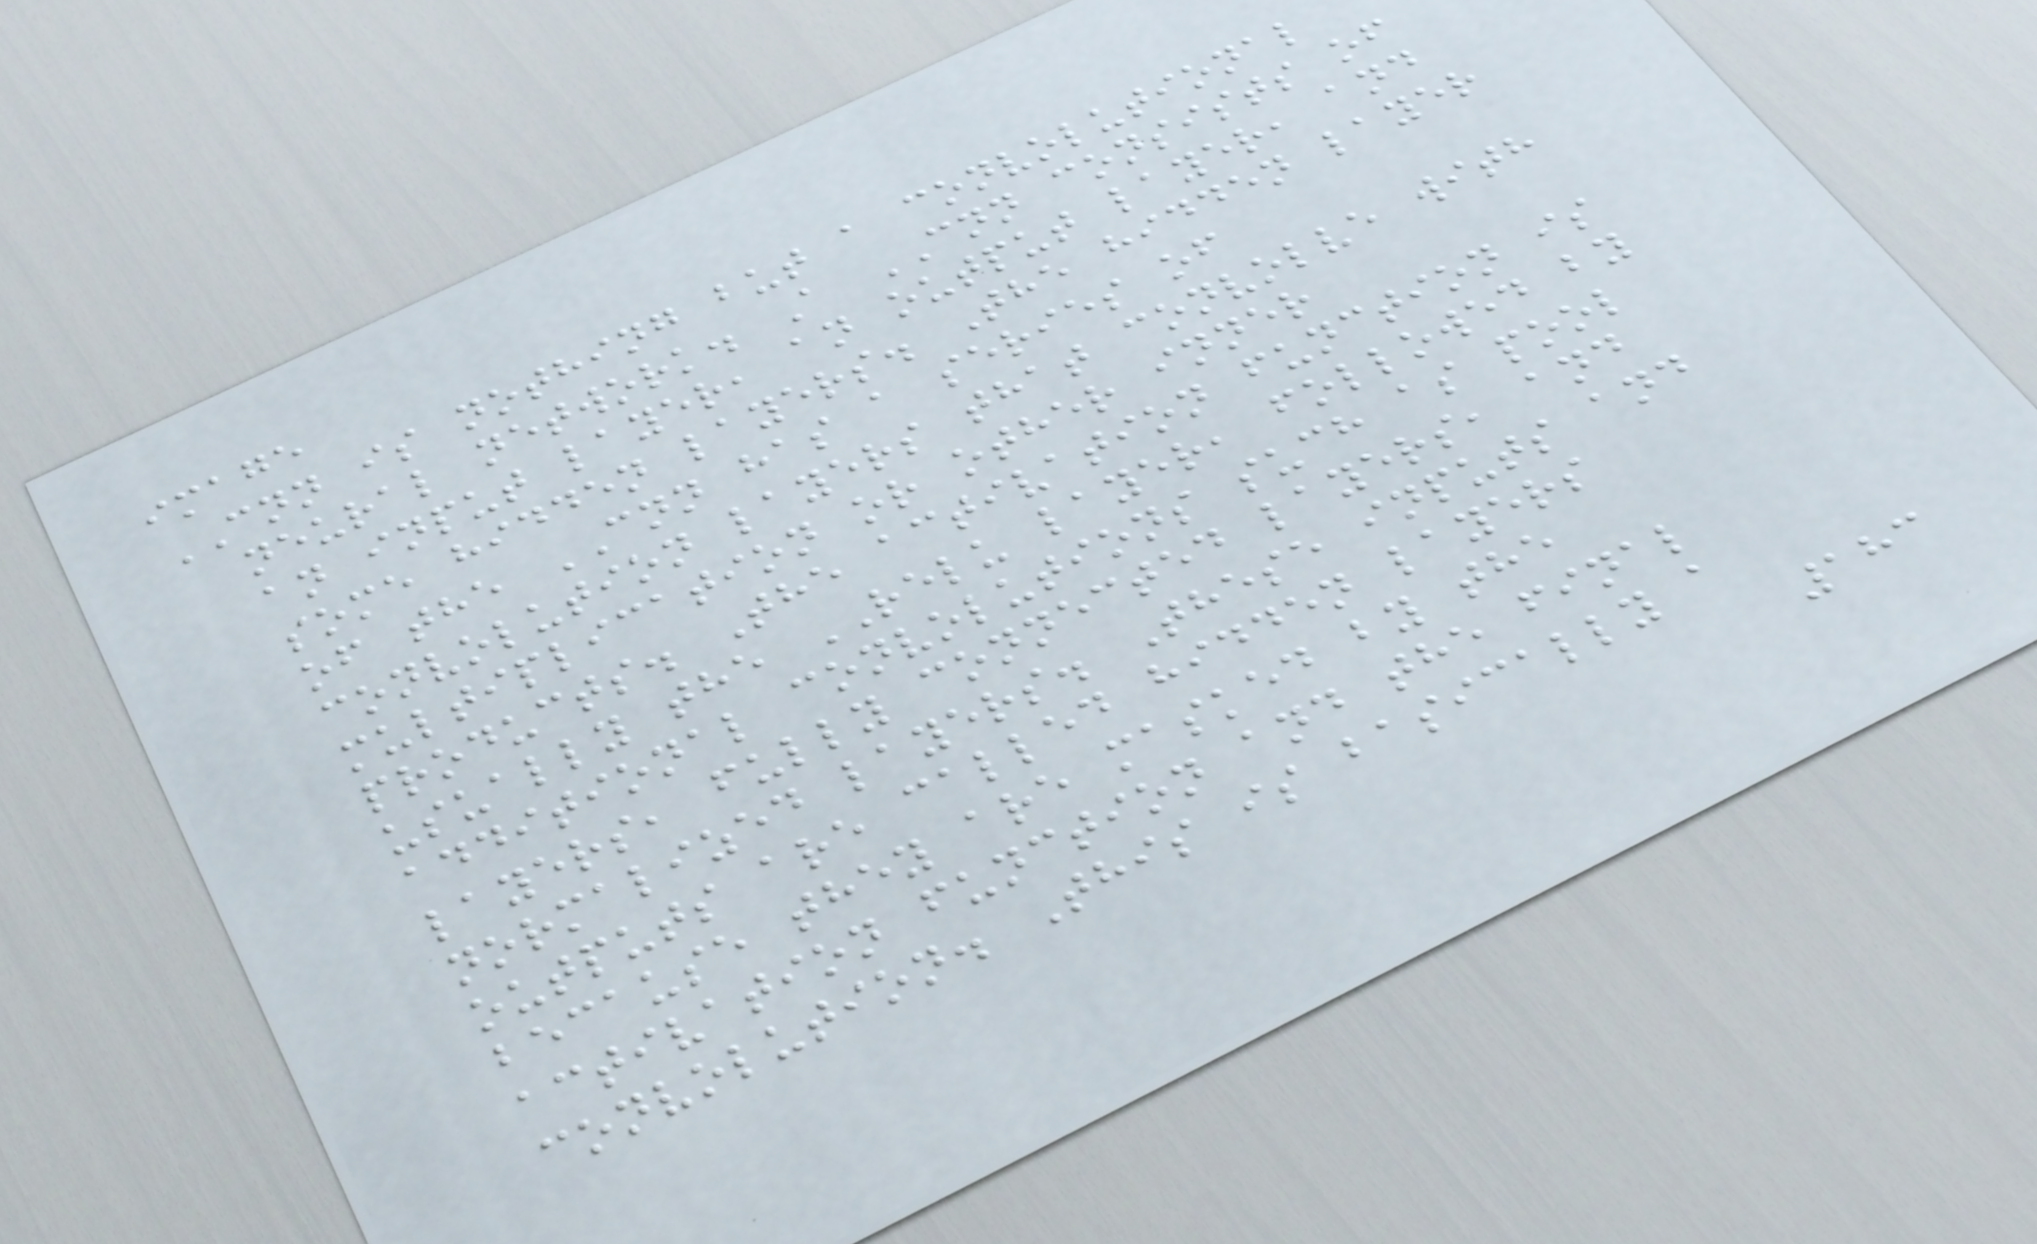image
CNN is nothing but a convolutional
neural network. A CNN consists of
an input layer, an output layer, and
some hidden layers. The hidden layer
of the CNN has a series of
convolution layers that convolve with
multiplication or other inner
products. The activation function is
usually the RELU layer, followed by
additional convolutions such as pool
layers, fully connected layers, and
normalized layers. These inputs and
outputs are called hidden layers
because they are masked by the
activation function and the final
convolution. This is basically a
183
